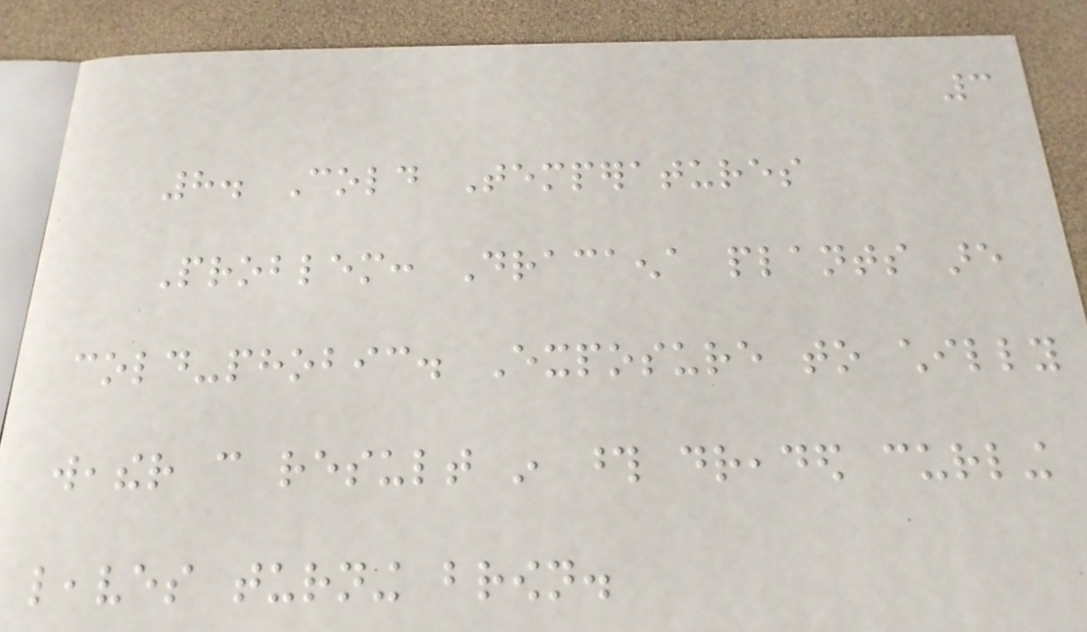3
8. Cold Temperatures
Problem: Dracaena plants are
cold-phobic. Exposure to chilly
weather can result in those dreaded curling
leaves turning brown.
